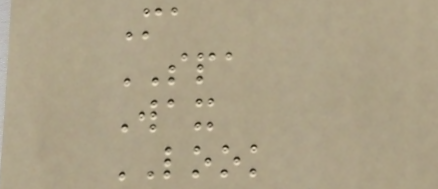Ma
SPA
Wax
LOOK
